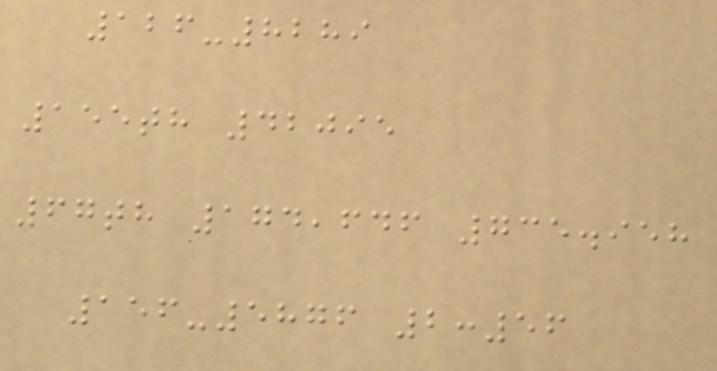126-8289
155th 42095
67th 174,646 735.958
156-5876 2:56
